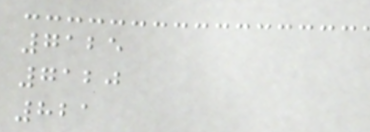7125
7120
821
